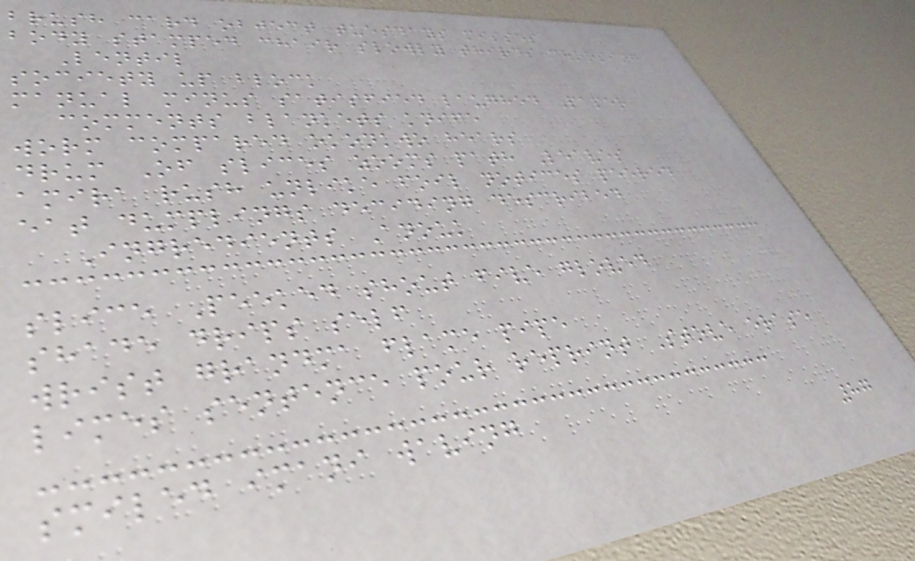brush card object tuesdays misses
body stamped chair slowly thirds choosing
Lentil
society up block
manual minus satisfied laughed Paper
comments blankets knife
worm compared okonkwo hears
drum Of slices zooms path Leaves
amira rush unlike foil notices peered
eat dumplings deciding described
Ingredients Anouk
slice Peeked shout five gloved
shade drips self
wrist grandma flame pipe
limes sentence pour reprint Stove erase
smiled imani waving
87
